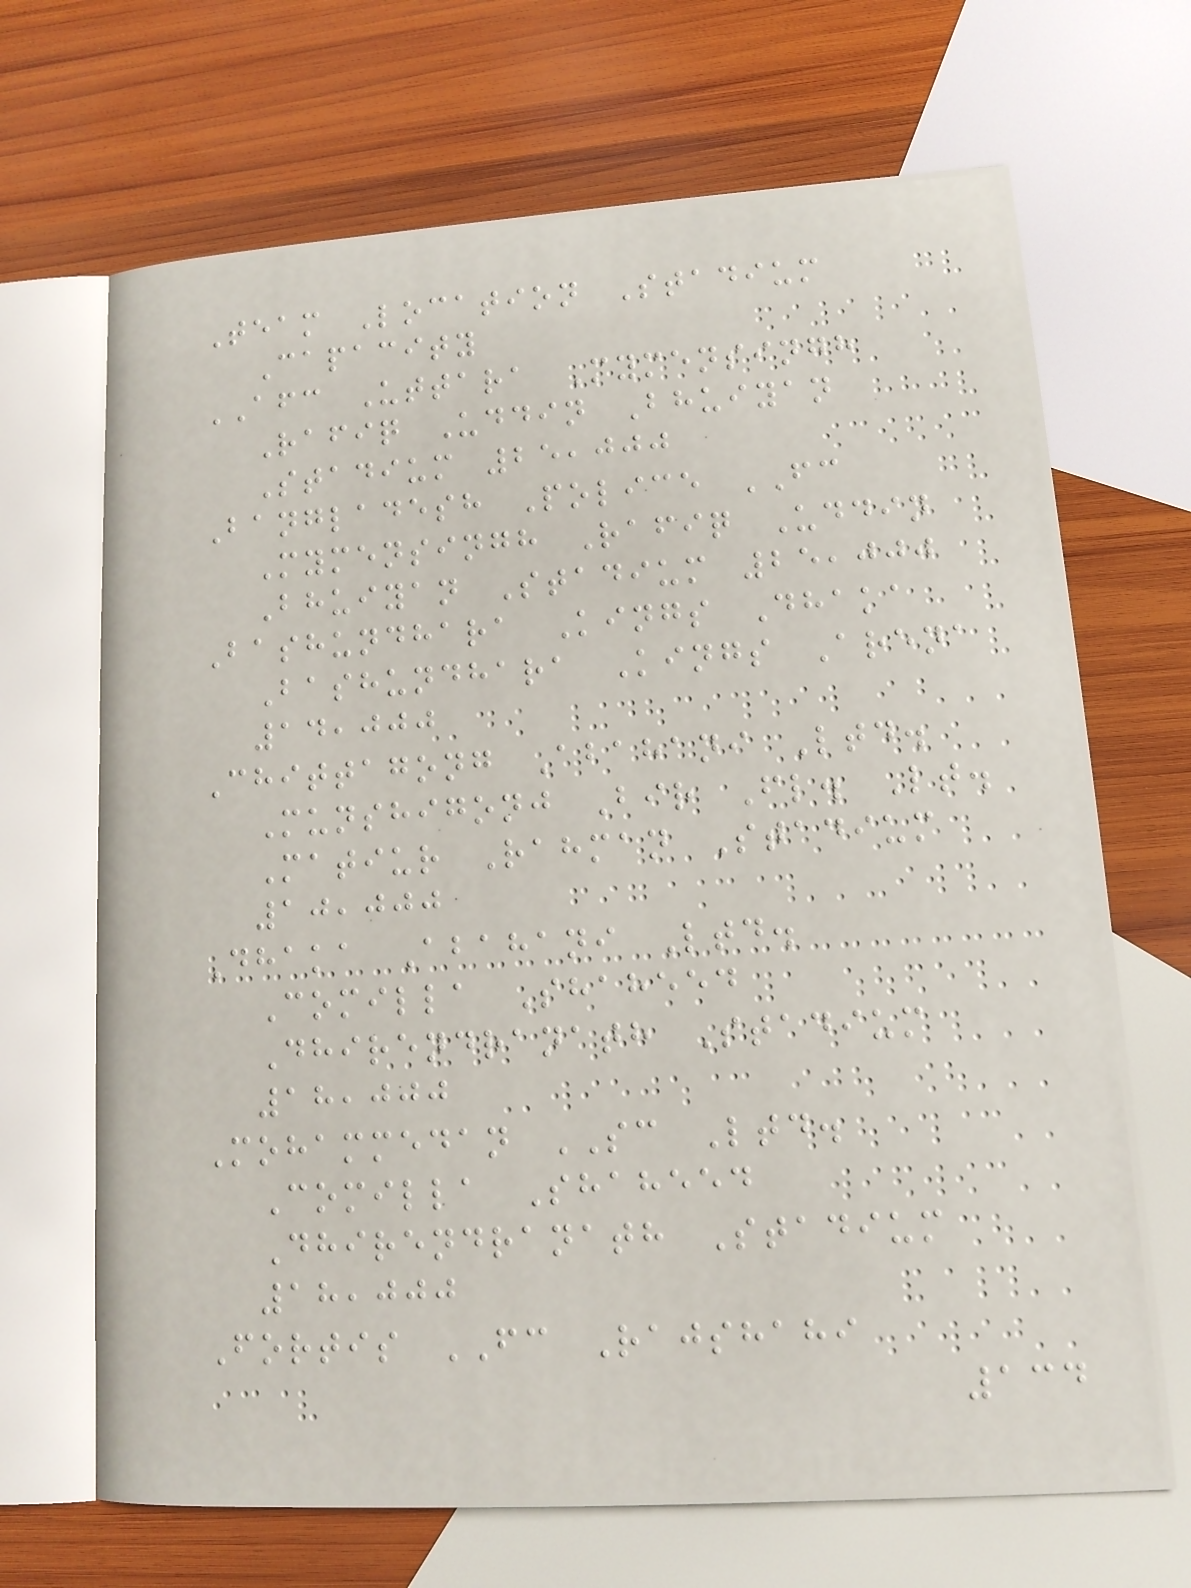Team Location Stadium
Capacity
AFC Uttara Mymensingh
Rafiq Uddin Bhuiyan
Stadium 25,000
Bangladesh Police FC
Mymensingh Rafiq Uddin
Bhuiyan Stadium 25,000
Bashundhara Kings Dhaka
Bashundhara Kings Arena
14,000
Chittagong Abahani Ltd.
Munshigonj Bir Fl. Lt.
Matiur Rahman Stadium
10,000
Dhaka Abahani Ltd.
Comilla Shaheed
Dhirendranath Stadium
18,000
Mohammedan SC Ltd.
Comilla Shaheed
Dhirendranath Stadium
18,000
Fortis FC Rajshahi
134
